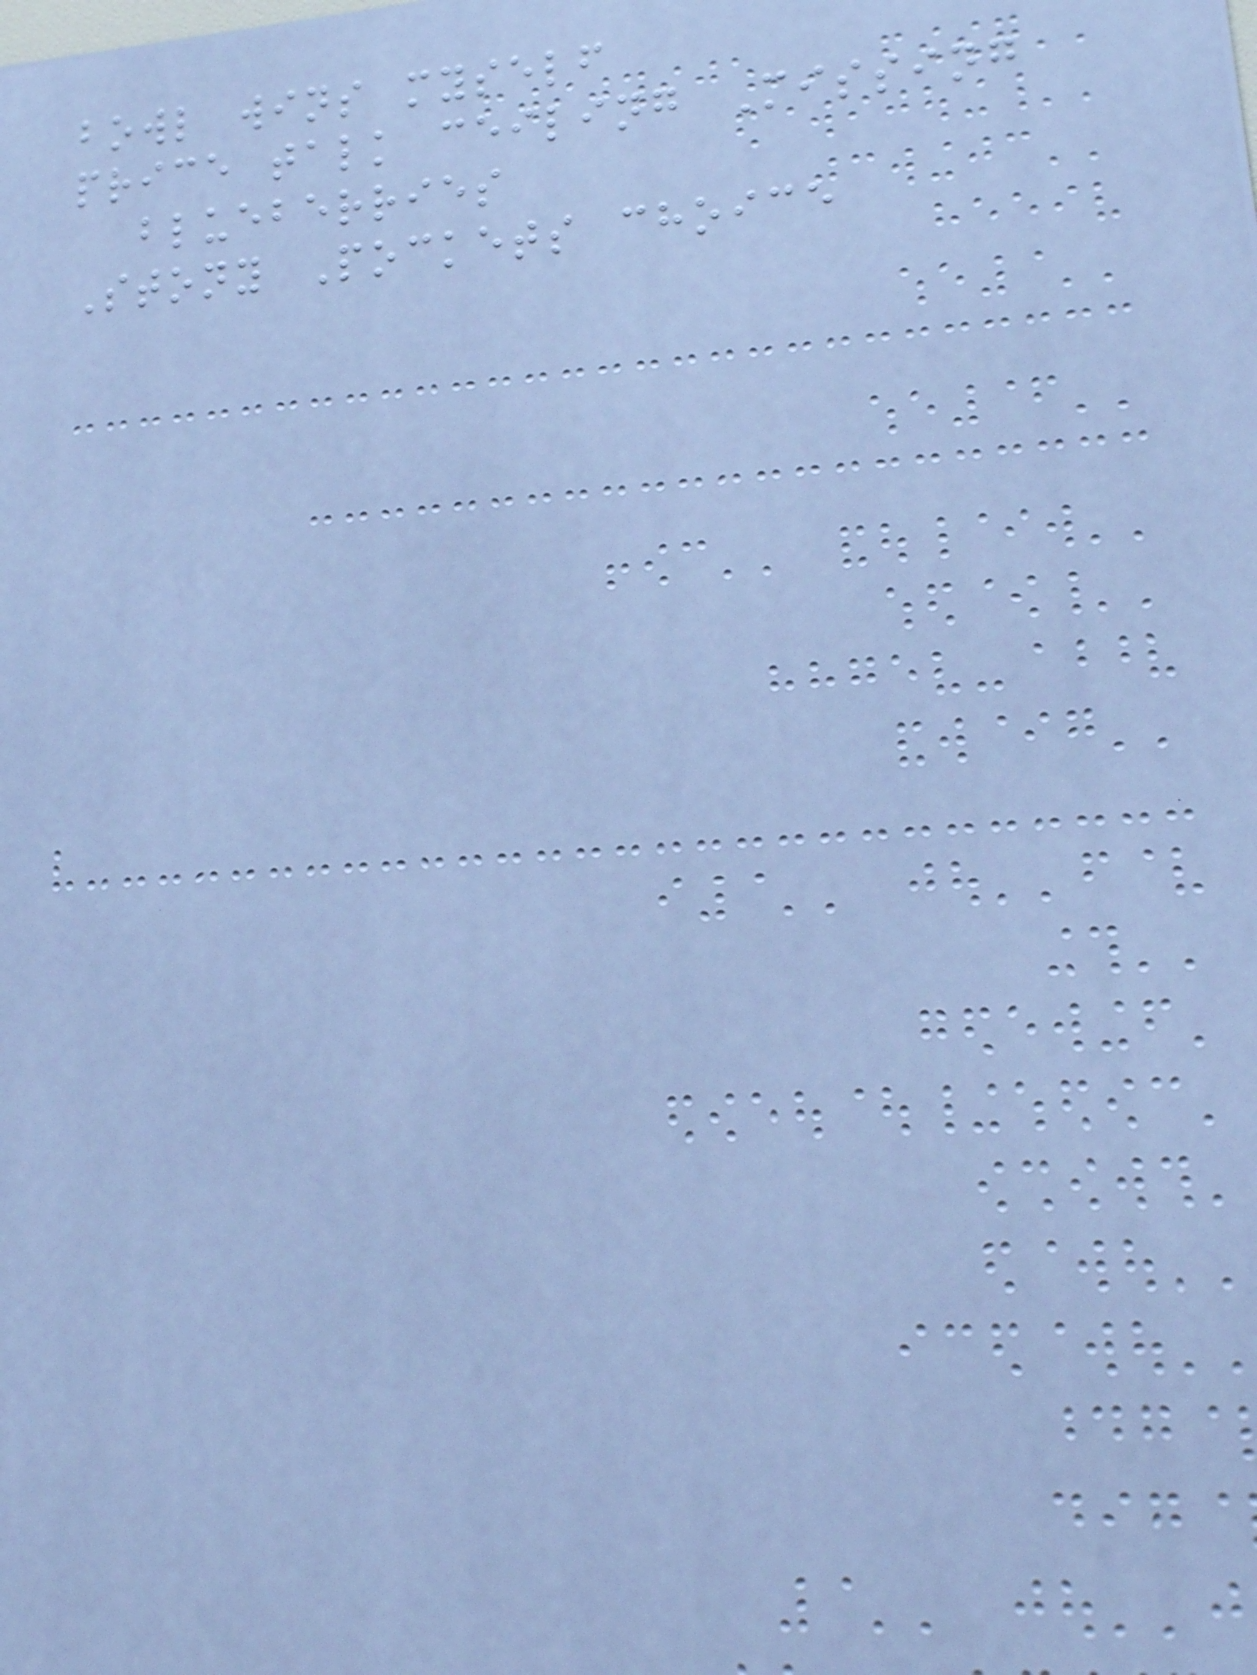bowl wins myself
price talk ceiling Missing
blueberries
Stony Pockets choice
